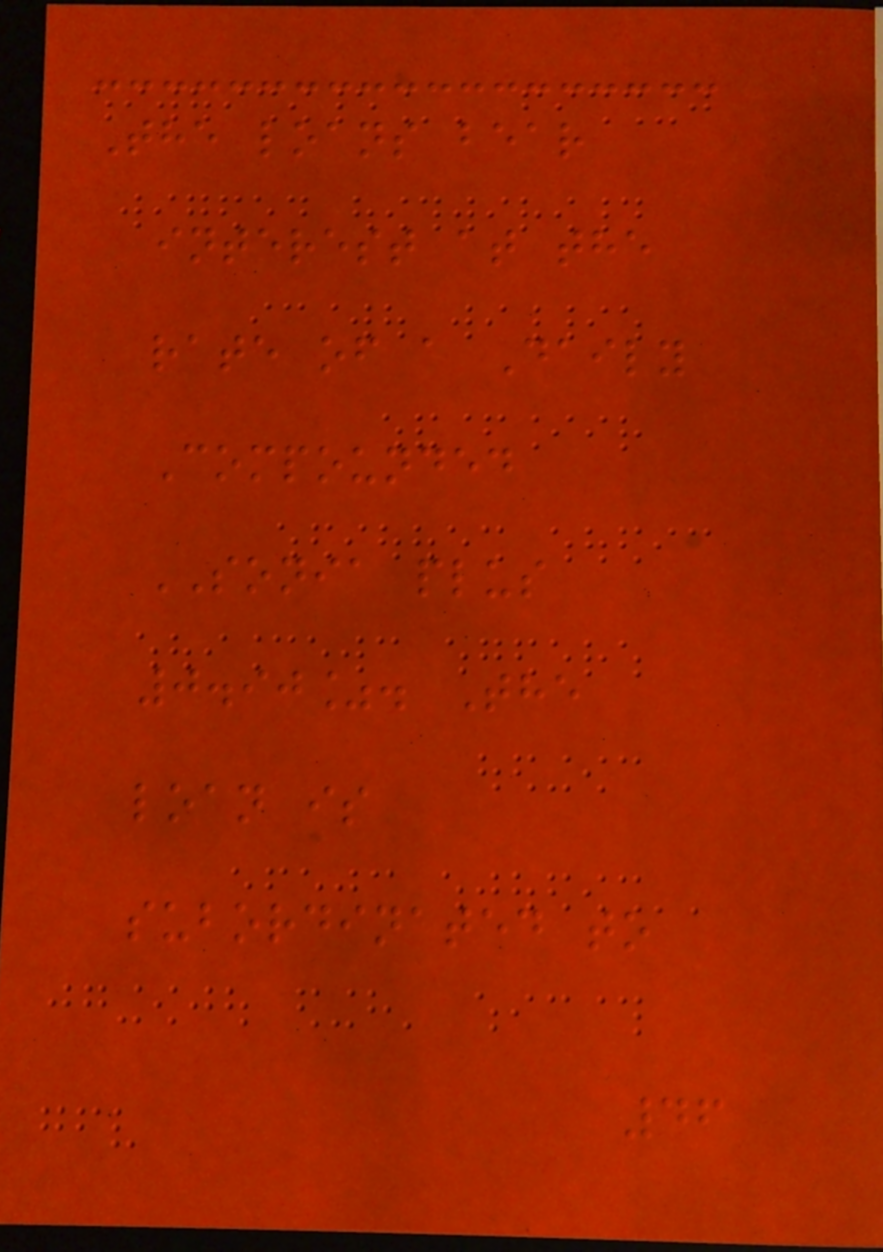The loans bear
interest at the
rate of a Daily
Compounded
SONIA plus
0.90%. The
loan is
subordinated to
46
